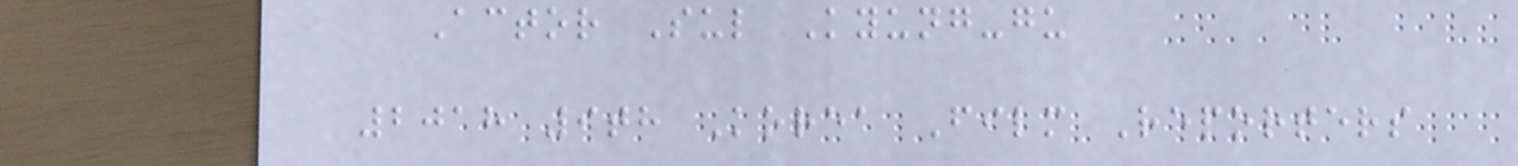Actor Sul Kyung-gu
2018 9th Korea Film Reporters
